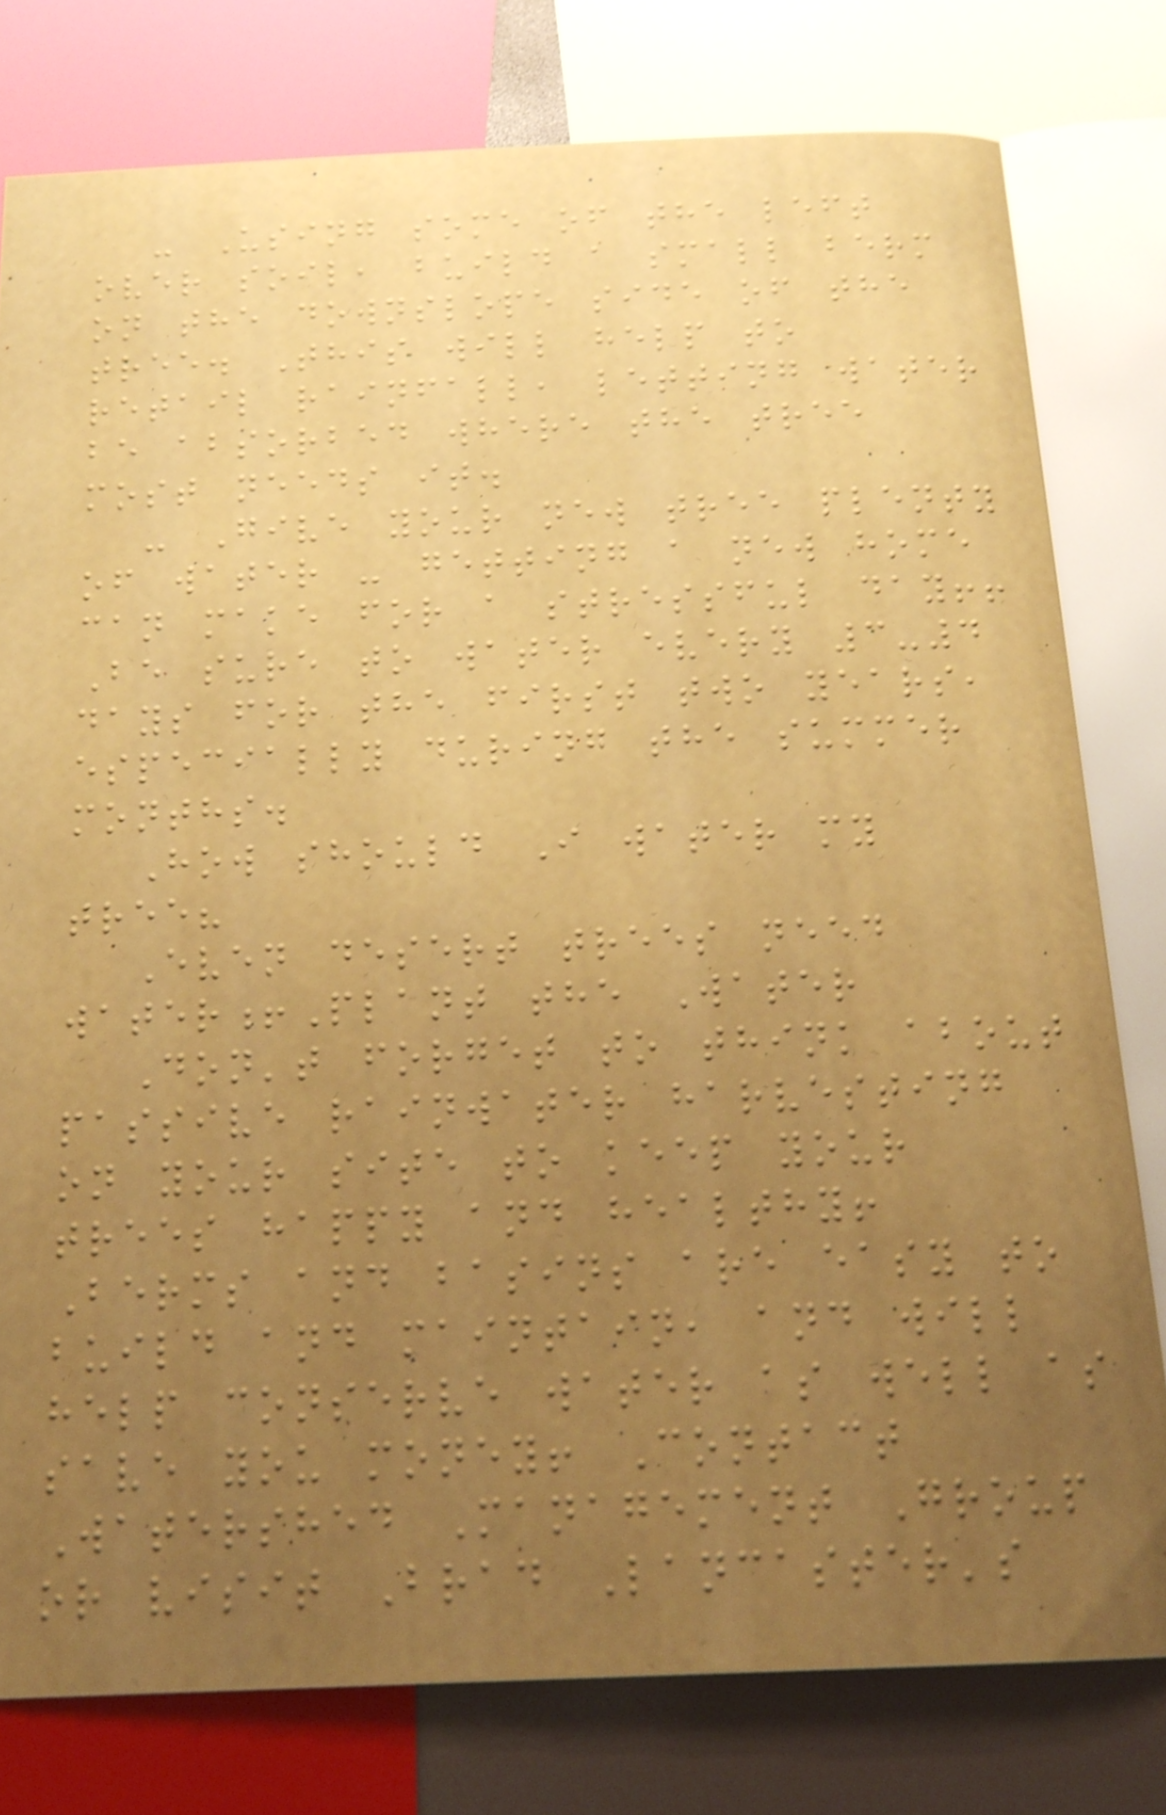- Using some of the left
over soil, build a small berm
on the downslope side of the
tree. This will help to
retail rainfall, letting water
be absorbed where the tree
most needs it.
- Give your new tree plenty
of water - getting a new home
can make for a stressful day!!
Be sure to water every 3-4
days for the first two years,
especially during the summer
months.
How should I water my
tree?
Even desert trees need
water!Plant the Water
Don't forget to think about
passive rainwater harvesting
on your site to keep your
trees happy and healthy!
Berms and basins are easy to
build and maintain, and will
help conserve water as well as
save you money! Contact
Watershed Management Group
or visit Brad Lancaster's
